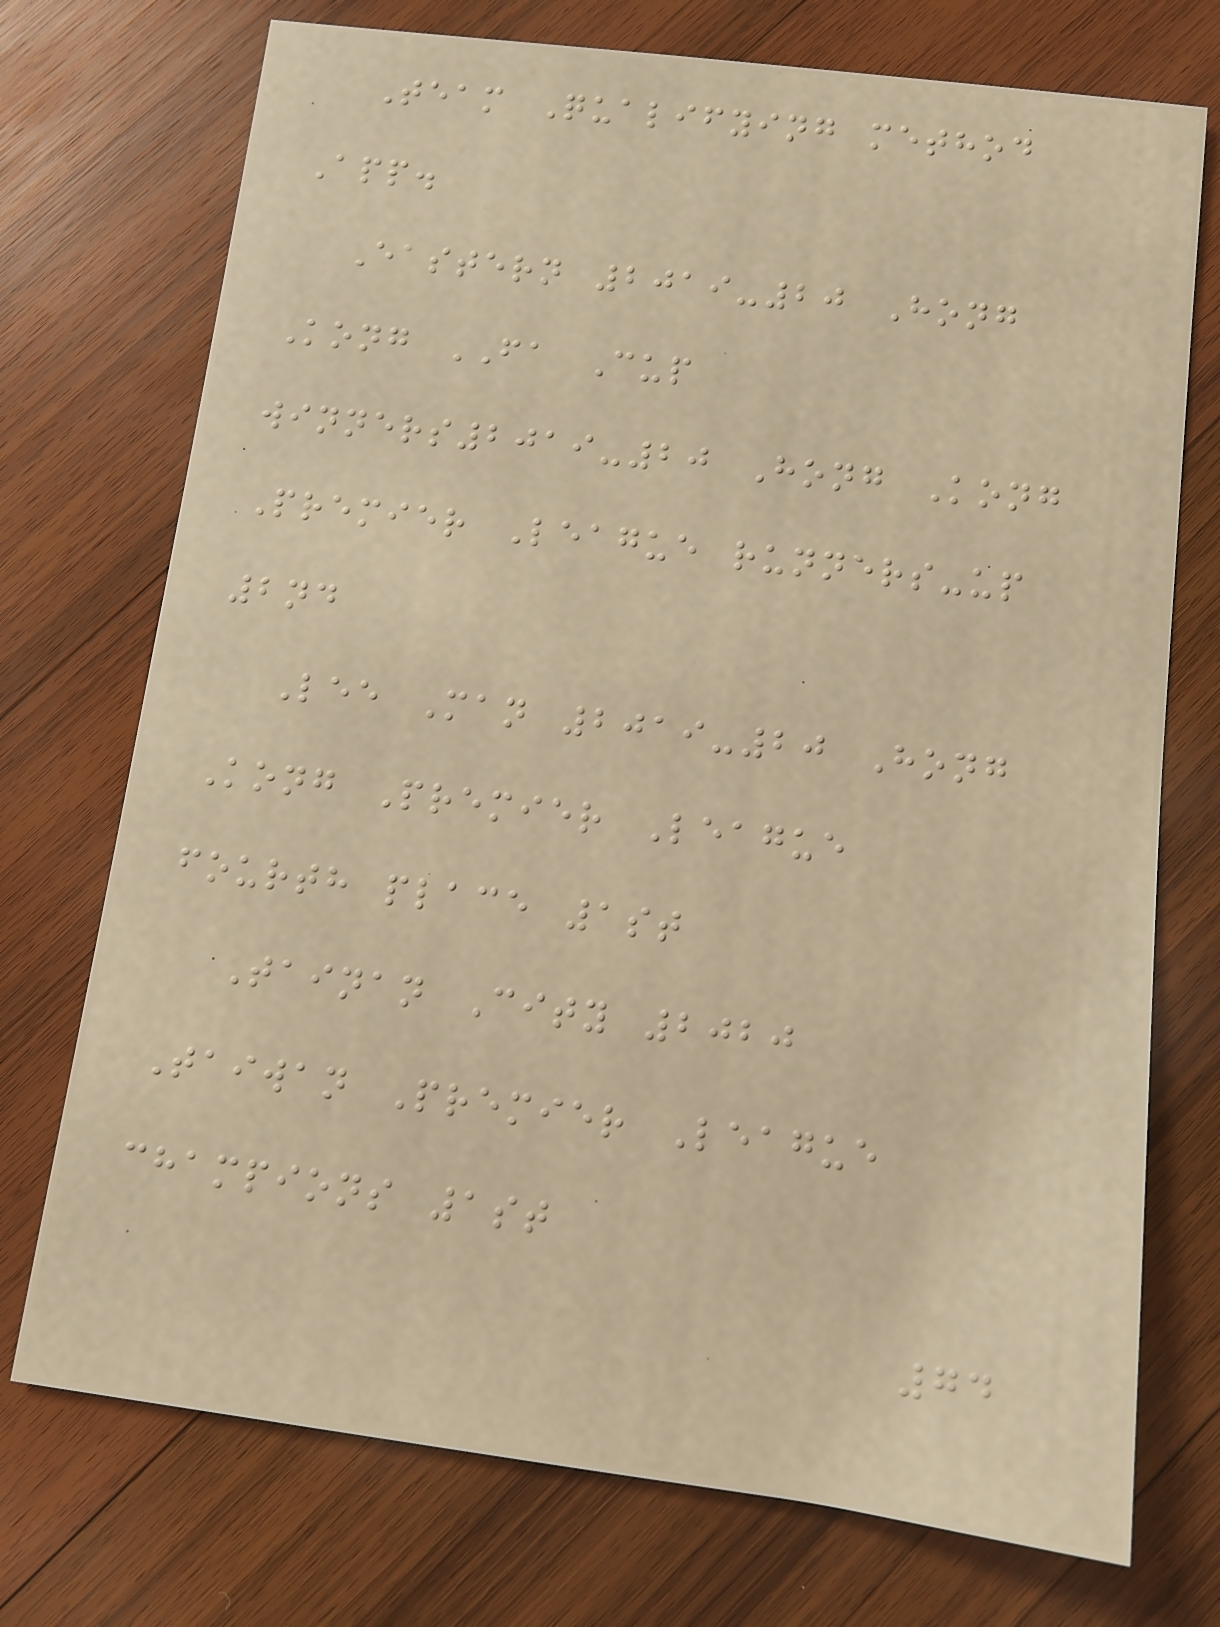Team Qualifying method
App.
Eastern 2019-20 Hong
Kong FA Cup
winners2019-20 Hong Kong
Premier League runners-up
2nd
Lee Man 2019-20 Hong
Kong Premier League
fourth place 1st
Tainan City 2020
Taiwan Premier League
champions 1st
74
